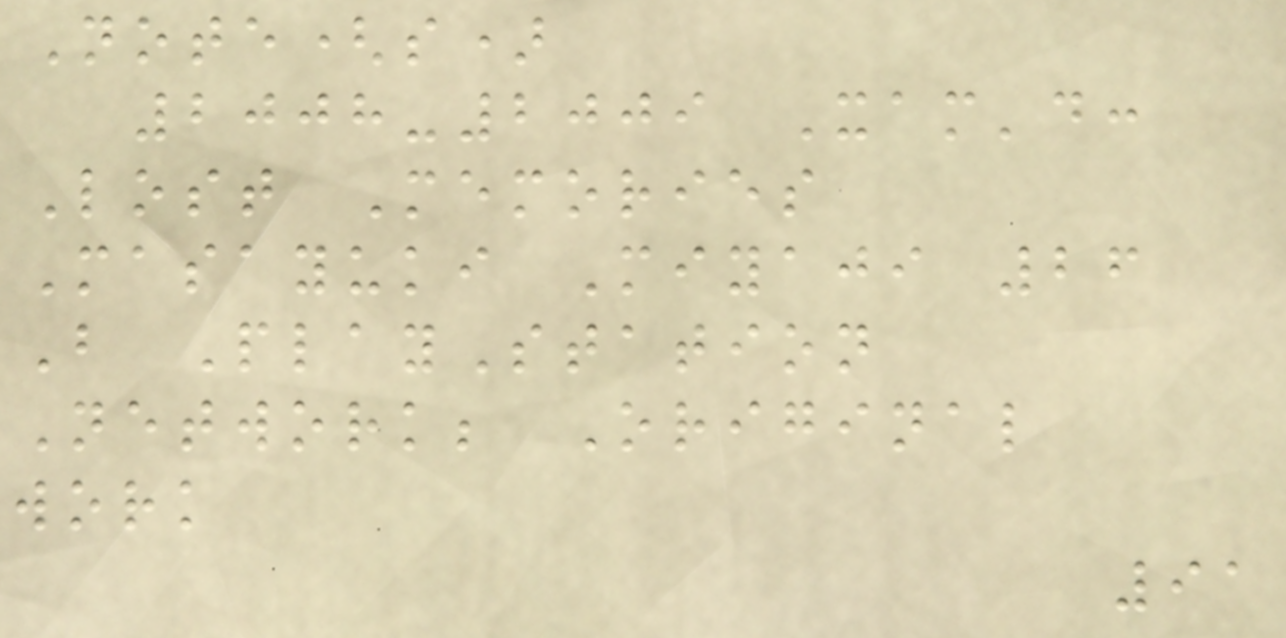Note(s)
2008-2009 Xam'd:
Lost Memories
Masayuki Miyaji 26
B PlayStation
Network; Original
work
91
